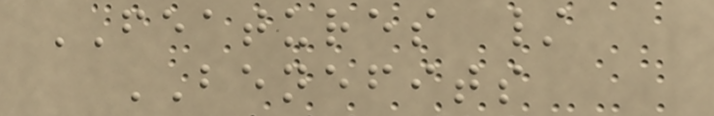FEATURES /
BENEFITS
